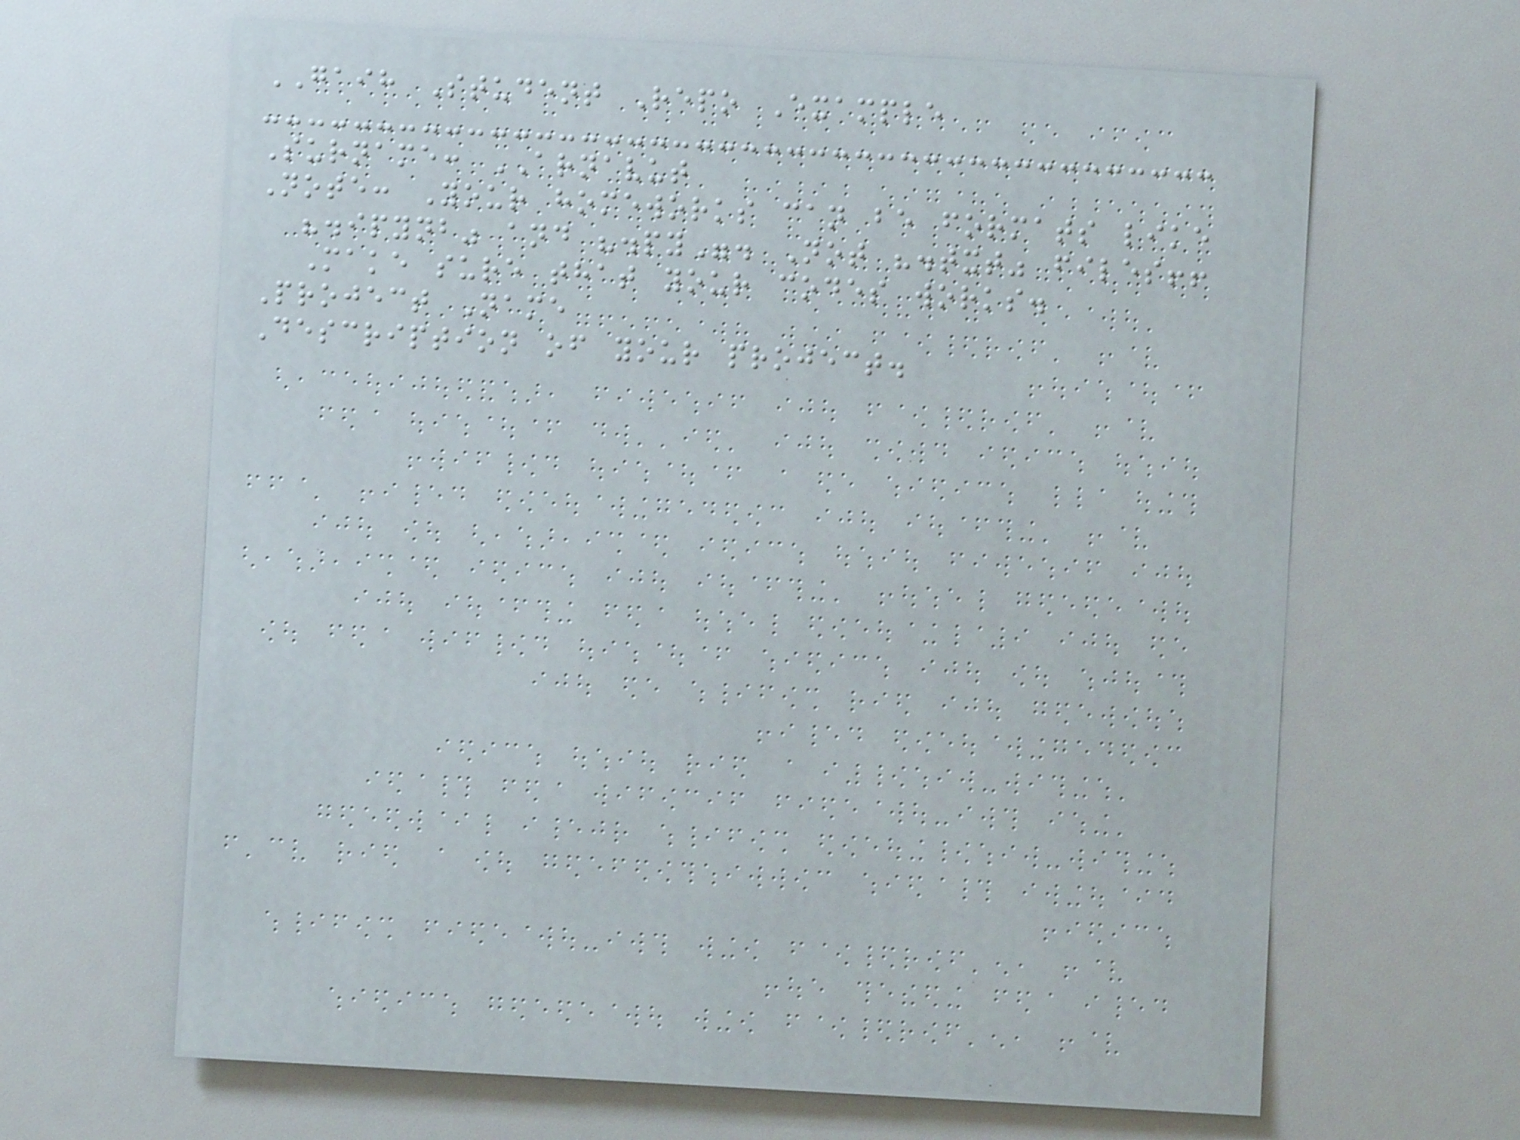GAIH Student Repo Example
Surname: ARNAVUT
Note: Your homeworks can be formats like
".ipynb" and ".py". Not ".txt" files!!
Make sure that your codes works.
Project Name
Description of your project.
